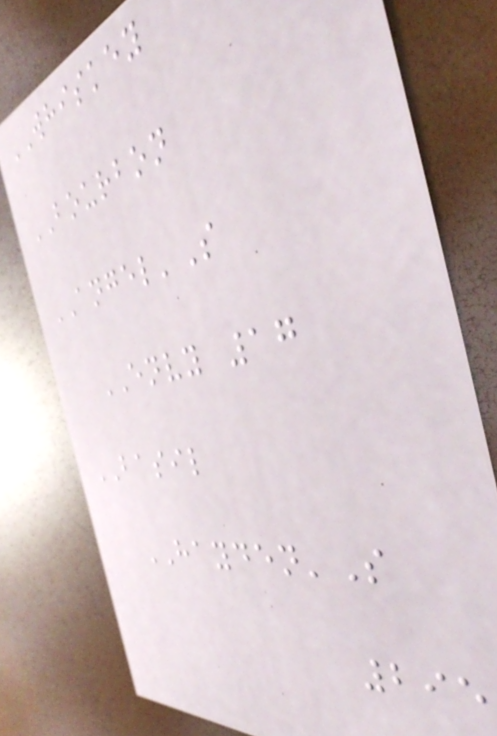WHISKEY
BOURBON
ANGEL'S
ENVY 17
BASIL
HAYDEN'S
295
